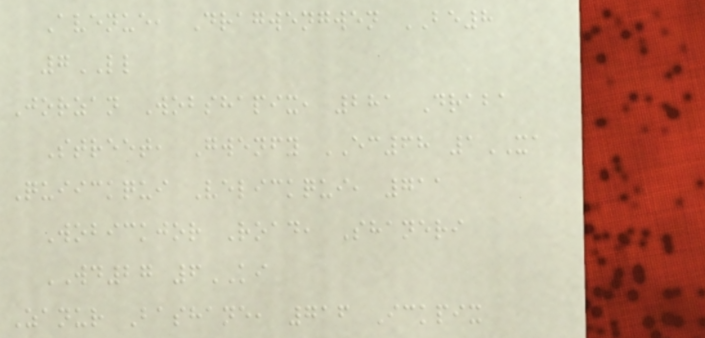Avenue, Dragwengwen BE8
7LL
Jorzan Wobshapix, 281 Draba
Street, Gwenfy EC68 1XA
Quiickqui Velickqui, 711
Wobickjor Road, Shaneri
WD27 6KI
Zanur Bashane, 716 Ickpix
